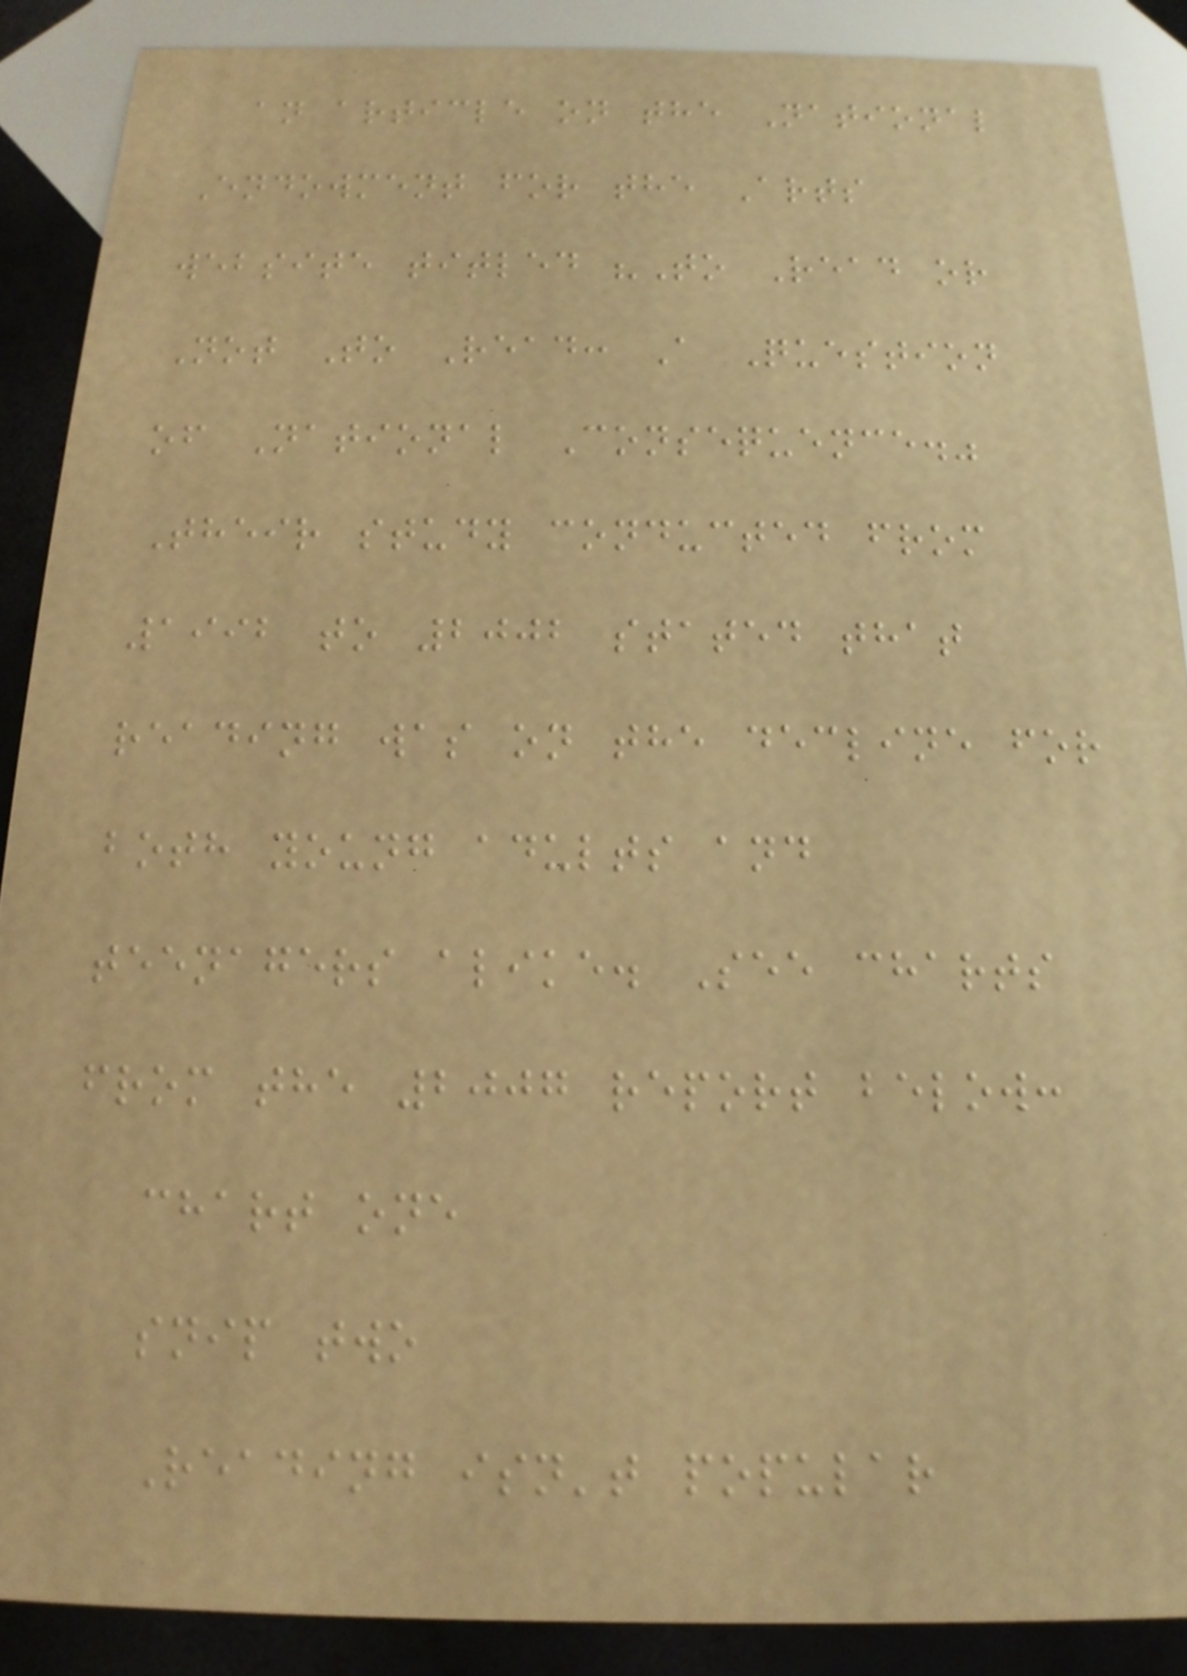an article on the National
Endowment for the Arts
website titled "To Read or
Not To Read: A Question
of National Consequence."
Their study conducted from
1992 to 2002 stated that
reading was on the decline for
both young adults and
teenagers alike. See charts
from the 2007 report below:
chart one
snip two
Reading isn't popular
